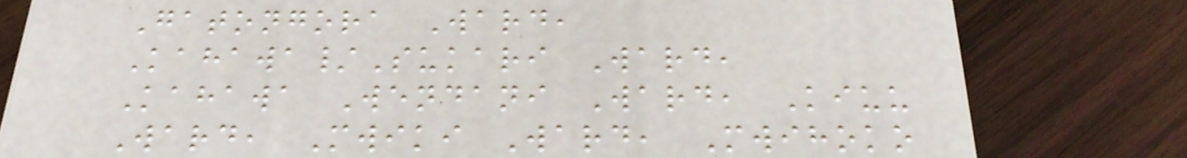Gatongora Ward,
Kahawa/Sukari Ward,
Kahawa Wendani Ward, Kiuu
Ward, Mwiki Ward, Mwihoko
